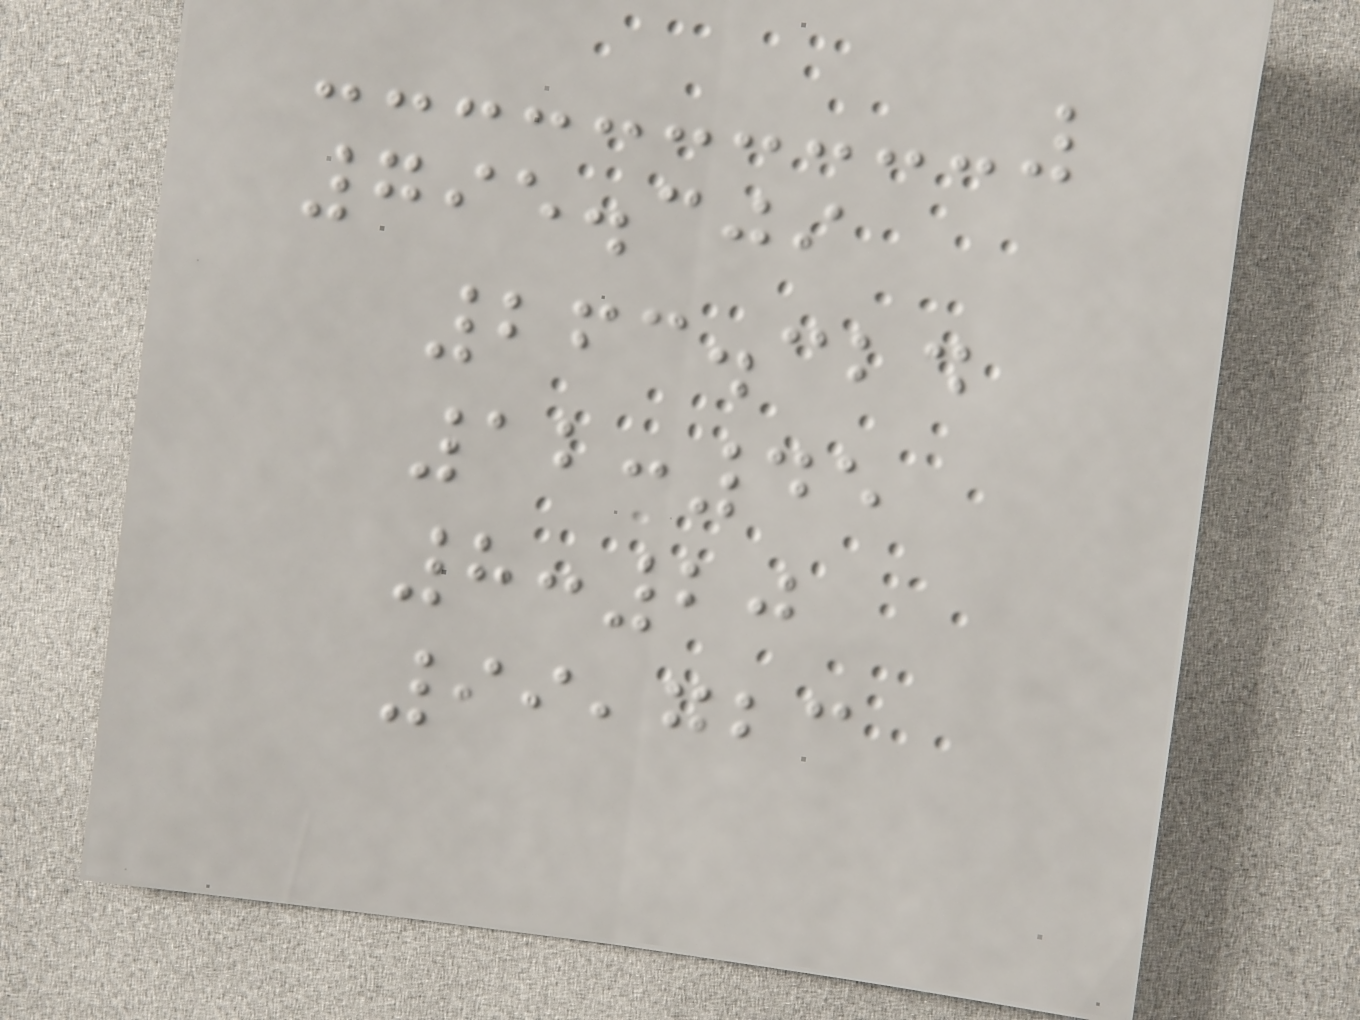795.309
263.324
12:45
8:20
99,723
